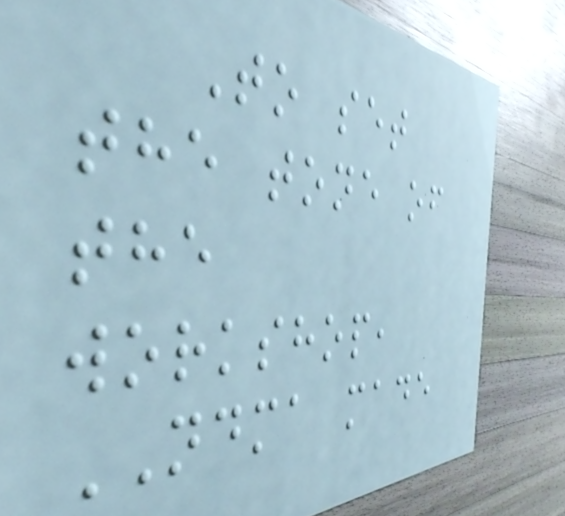To set
the tone of
the
workshop,
NDMA made
